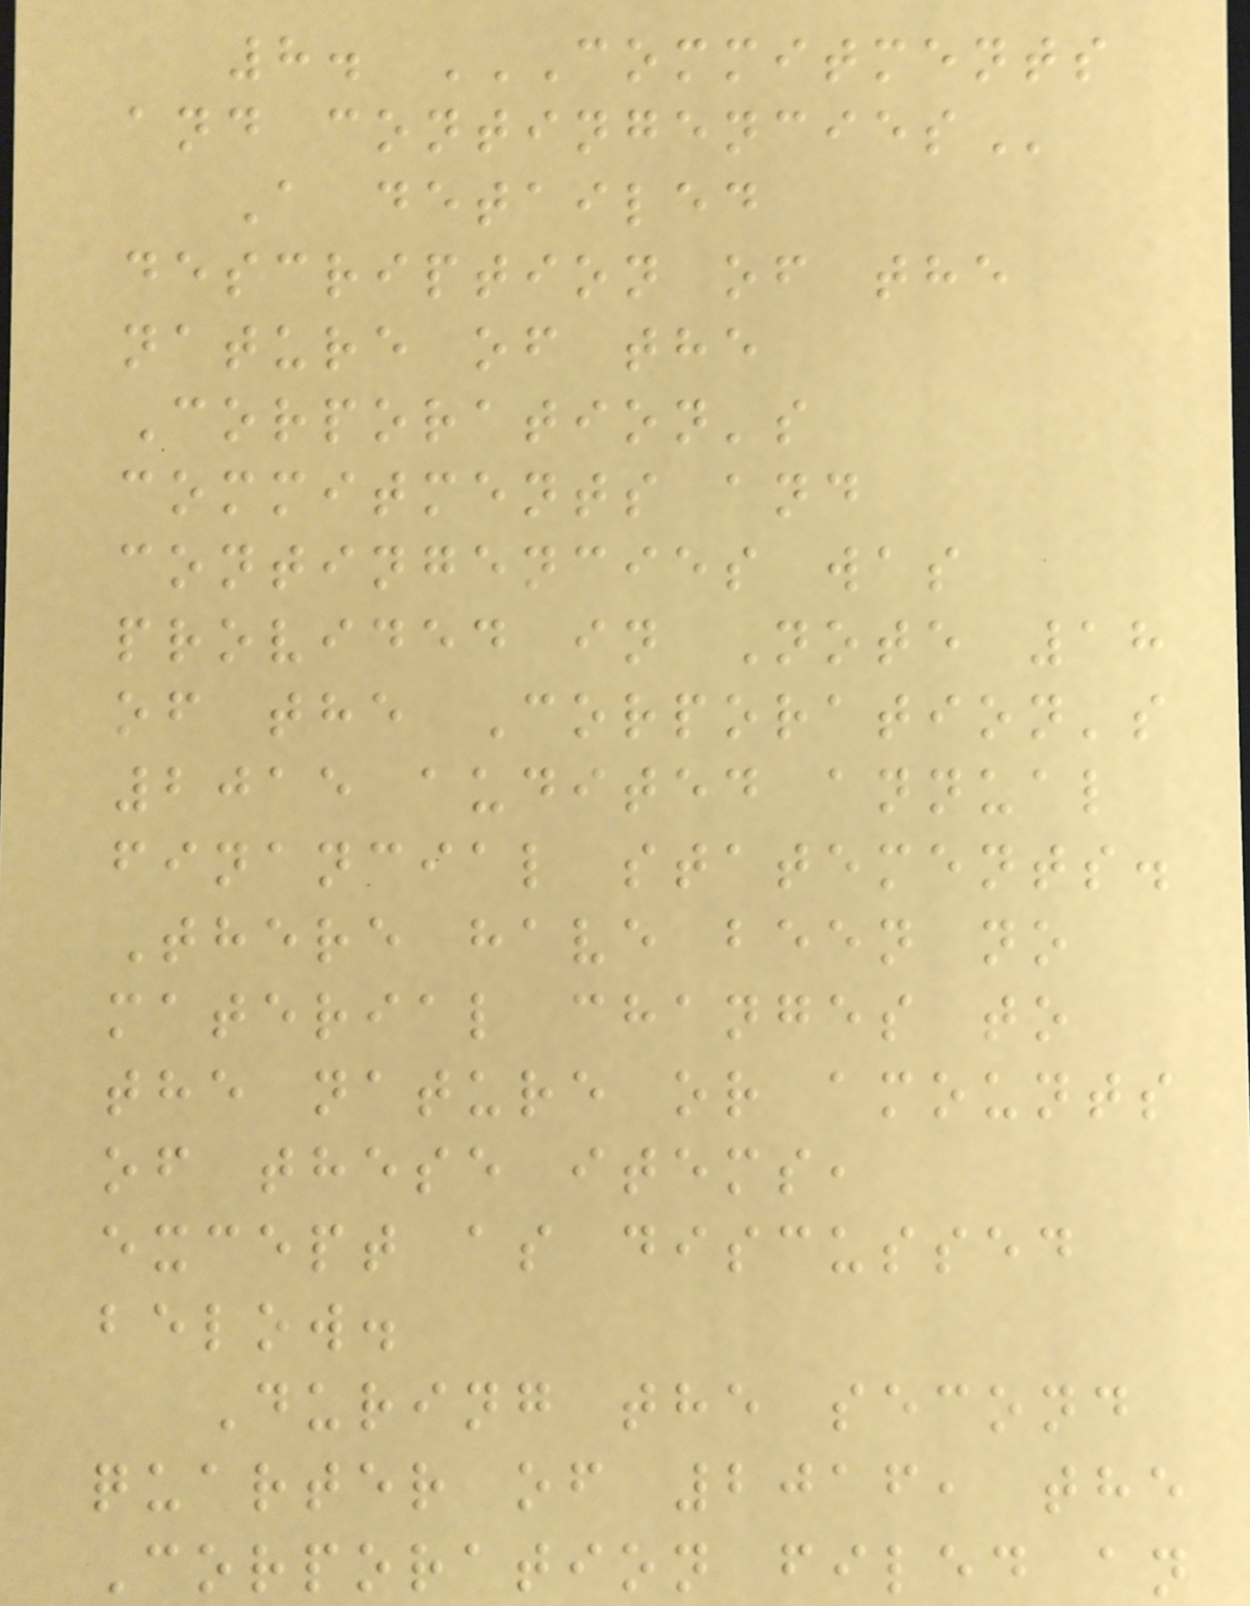8. COMMITMENTS
AND CONTINGENCIES
A detailed
description of the
nature of the
Corporation's
commitments and
contingencies was
provided in Note 18
of the Corporation's
2015 audited annual
financial statements.
There have been no
material changes to
the nature or amounts
of these items,
except as discussed
below.
During the second
quarter of 2016, the
Corporation filed an
